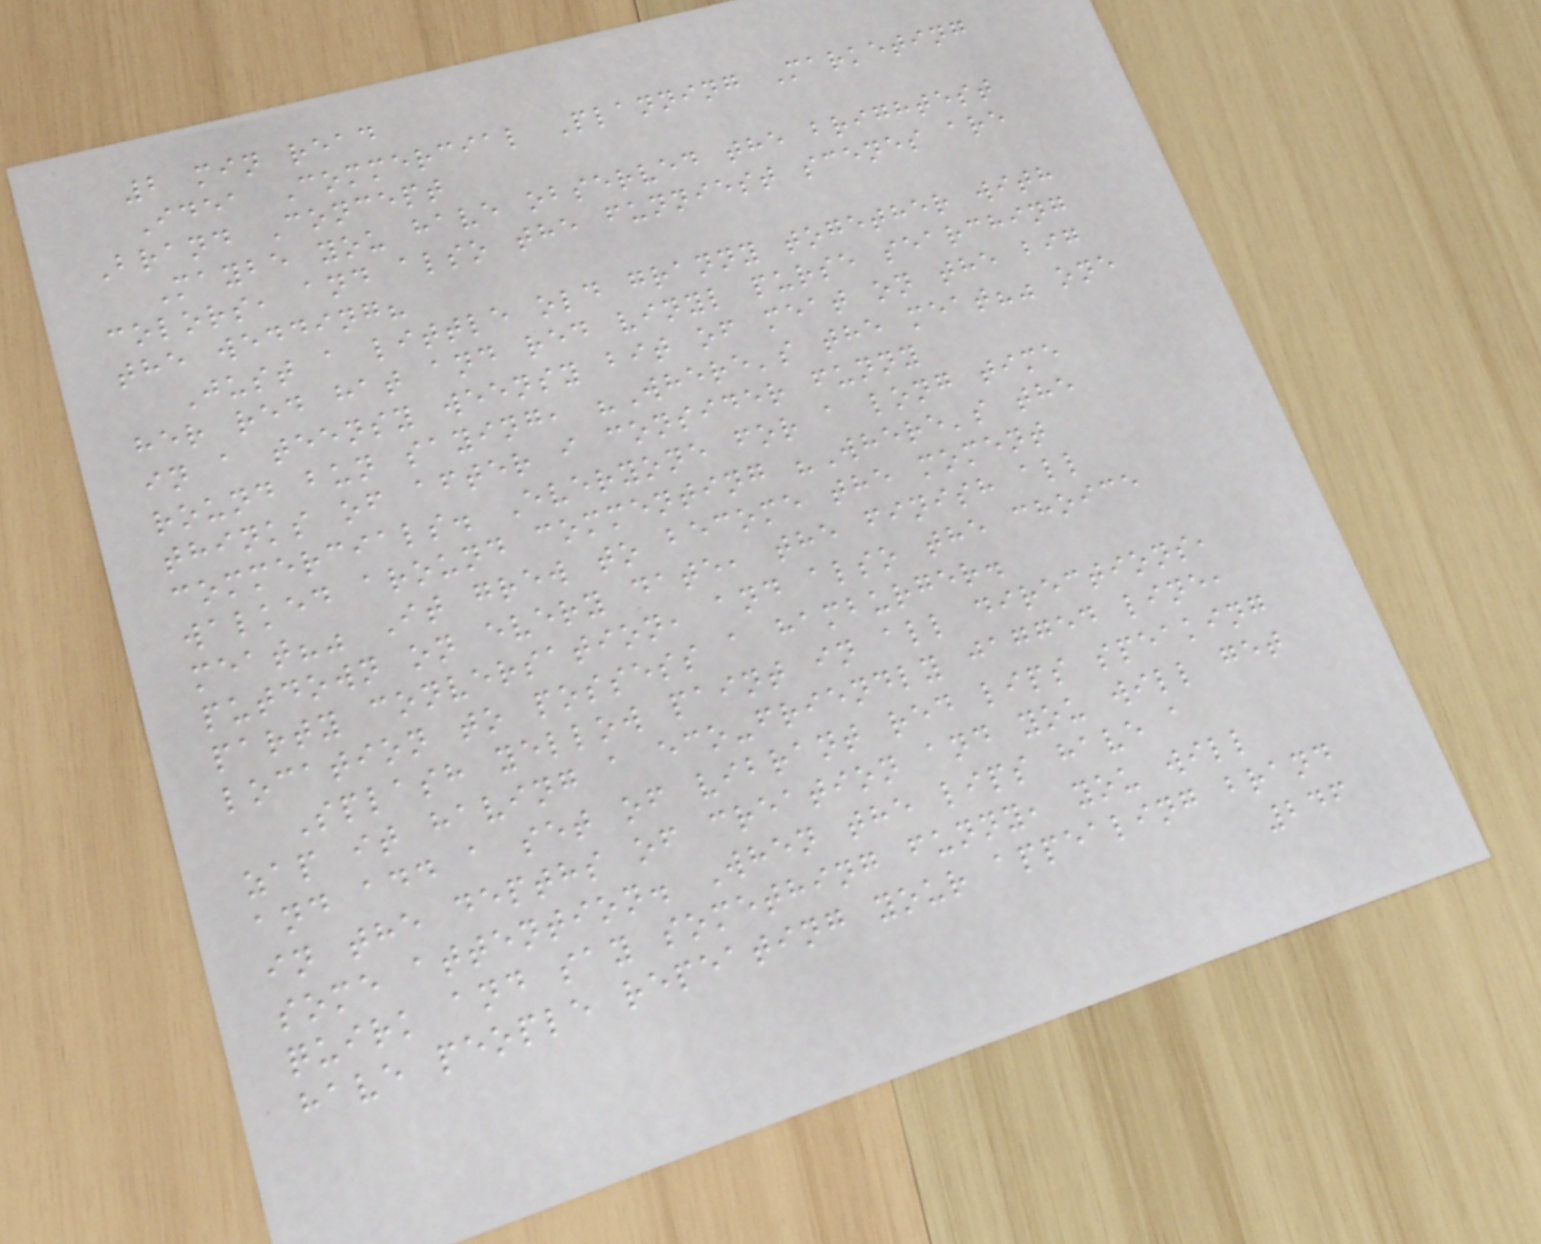2 min read
Idea Commercial Planning Marketing
Brand Concept
Maybe you have observed the brightest
colors, and also the funniest scenes are
the wedding?
Just a little old granny together with
her red hat and red vinyl purse searching
in a teensy weensy bit of meat on the big
round bun saying, "Where's the meat?" one
thinks of after i consider funny
commercials. Everyone for a long time
walked around commenting "Where's the
meat?" It grew to become the moment
putdown on every date, the finish all
party conversation, and also the choice
location to possess a hamburger.
Splash yellow paint in all directions,
zap it having a eco-friendly jagged line,
and add a set of vibrant red lips speaking
in the depths of creation and you will get
some attention. When the lips have a
quirk and say something funny, you will
have people repeating your appealing brand
246
